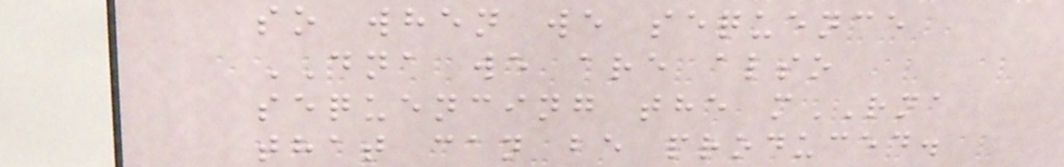so when we sequence
DNA we are also
sequencing the mRNA
that can be produced.
